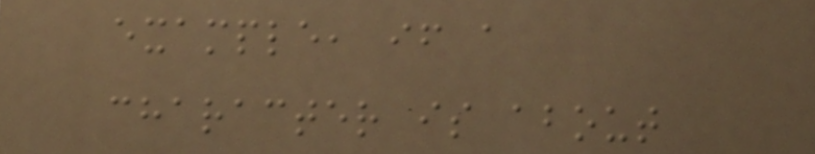example, if a
character is about
